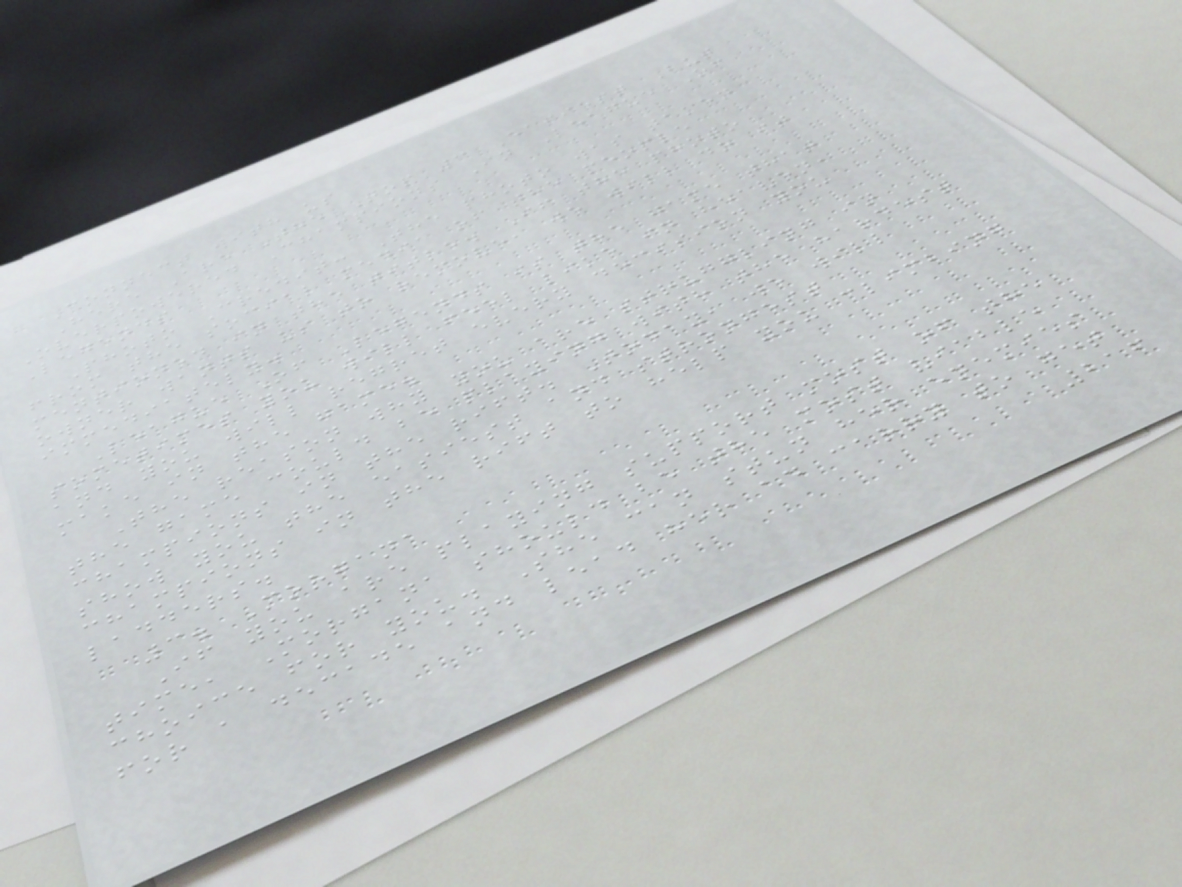Connect with us
Here Are The Top 3 Easiest But
Overpowered Champions In League Of
Legends
Photo Credit: The photo was taken
from the social media of the people
mentioned in the title. If the photo
owner wants us to remove, we will do it
immediately.
League Of Legends is the game that
sometimes you will feel like in heaven,
and you will regret every decision you
make in the game.
The reason why you are struggling in
the game could be playing with the hardest
champions in the rift. Today, we will
show you the easiest and strongest
champions in the rift to help you climbing
ladders.
3. Morgana
If you are playing support most of the
time, Morgana should be the most viable
choice for you. She can stun her enemies
for a decade and lead her ad carry to get
216
